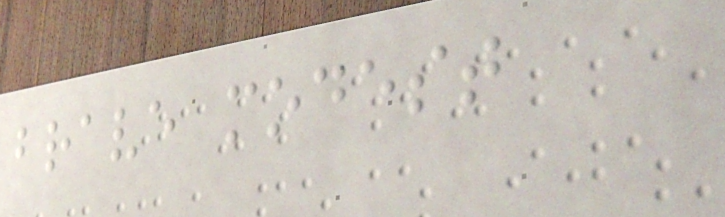brave modest
